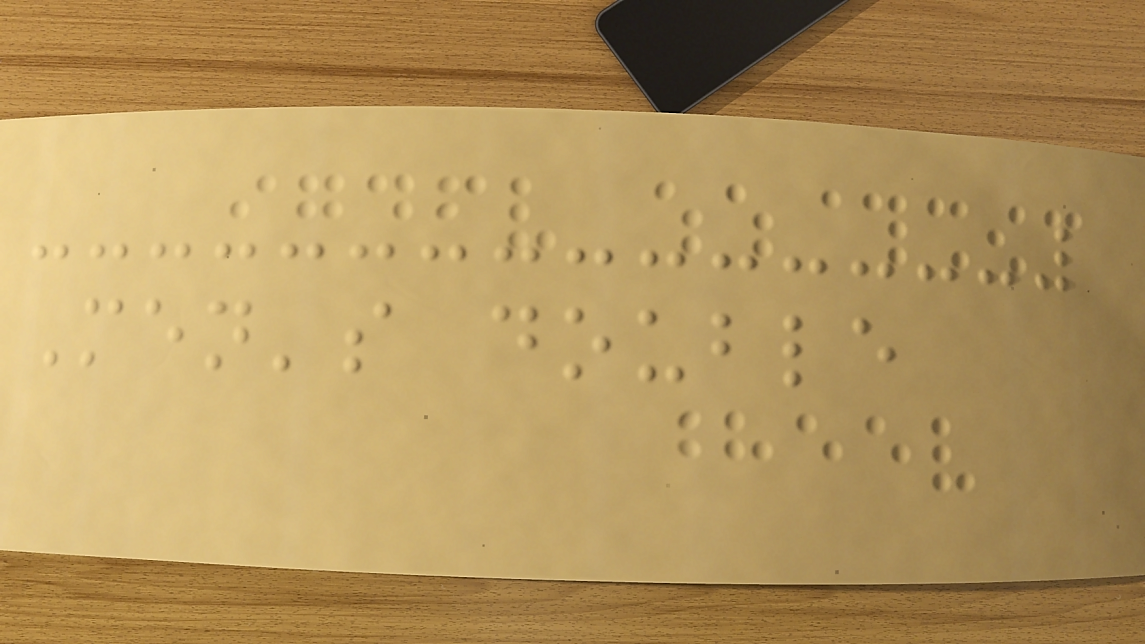Men's double
